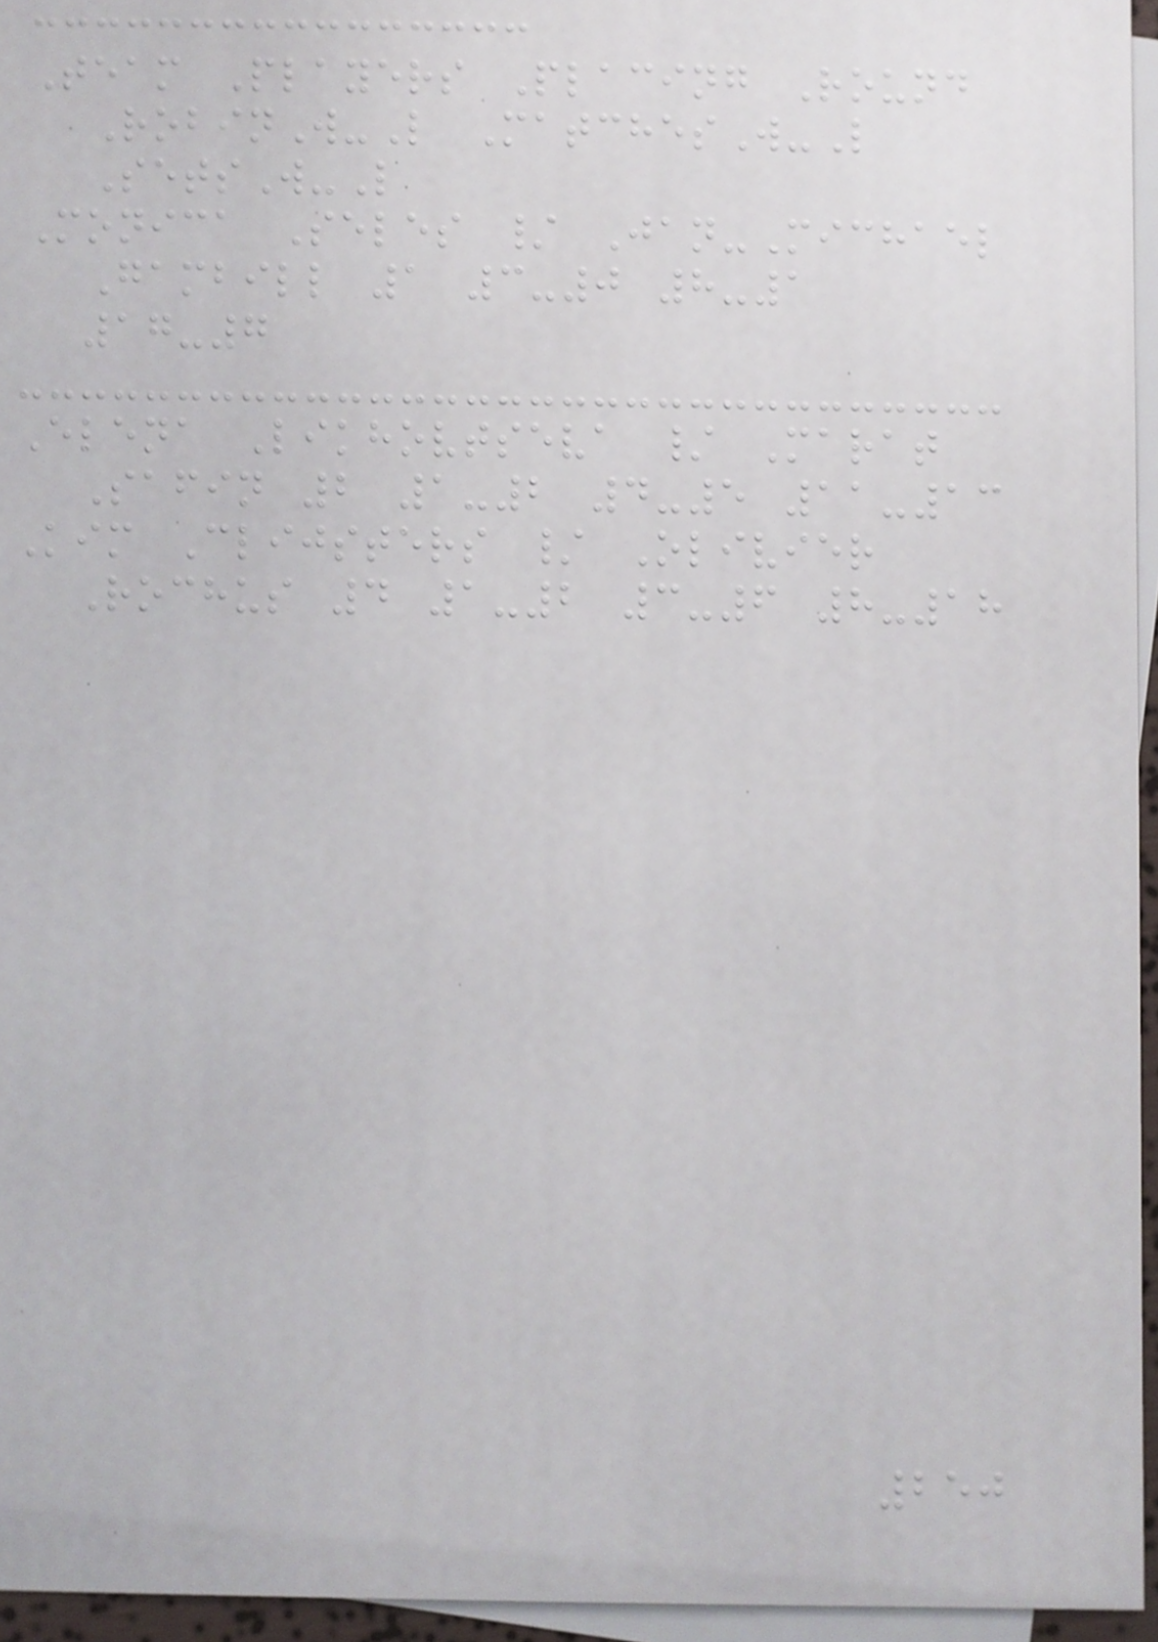Team Players Placing Round
RobinW-L MatchesW-L
SetsW-L
Monica Seles / Jan-Michael
Gambill 1 3-0 8-1
17-7
Elena Likhovtseva / Marat
Safin 2 1-2 4-5 11-13
Kim Clijsters / Olivier
Rochus 4 1-2 3-6 8-18
250
